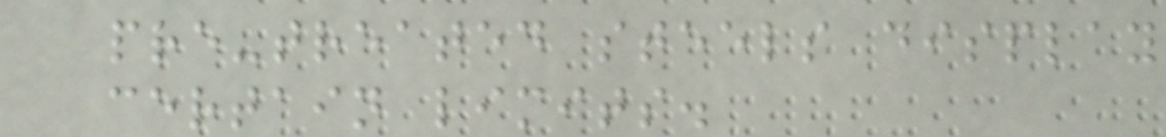pre-treated steels display
certain limits.
